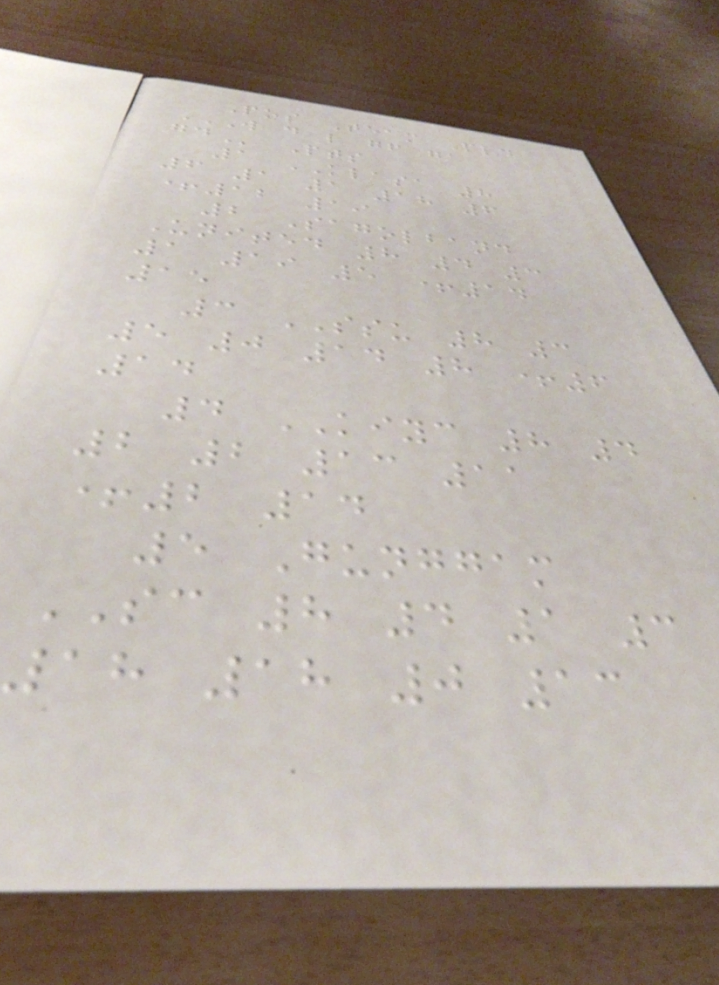Pos Team Pld
W D L GF GA
GD Pts
1 KLASA 8
6 1 1 18 6
+12 19
2 Sagolband
United 8 4 3
1 19 5 +14
15
3 SSU 8 3
5 0 14 8 +6
14
4 KIYC 8 4
2 2 13 11
+2 14
5 Gunggam
SC 8 4 1 3
18 18 0 13
